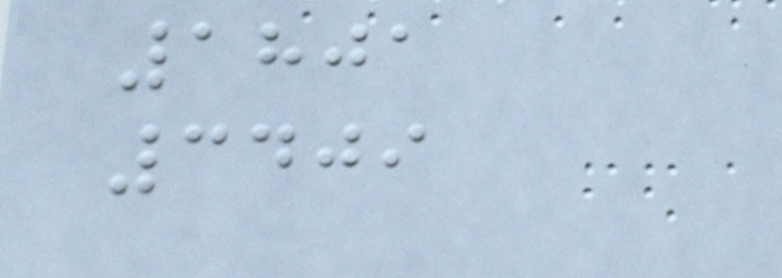1801
3409
